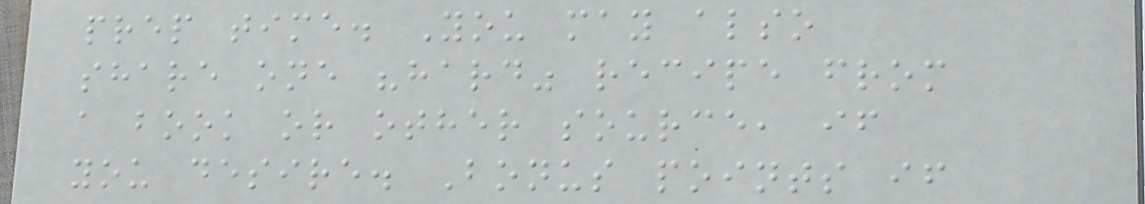prep time. You may also
share one "hard" recipe from
a book or other source, if
you desire. Bonus points if
